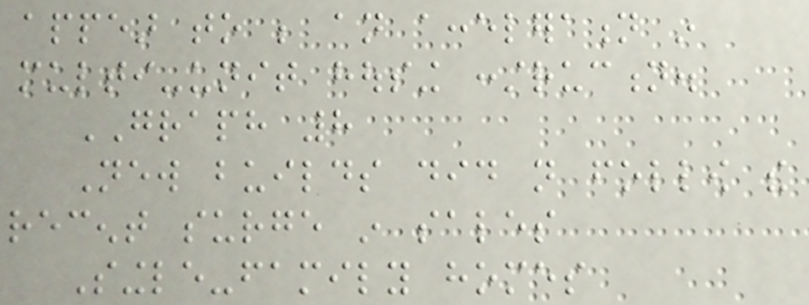appear to be an acceleration in
multi-unit housing construction.
GRAPH 8
New builds did not follow the
recent surge in sales
Single-family homes
